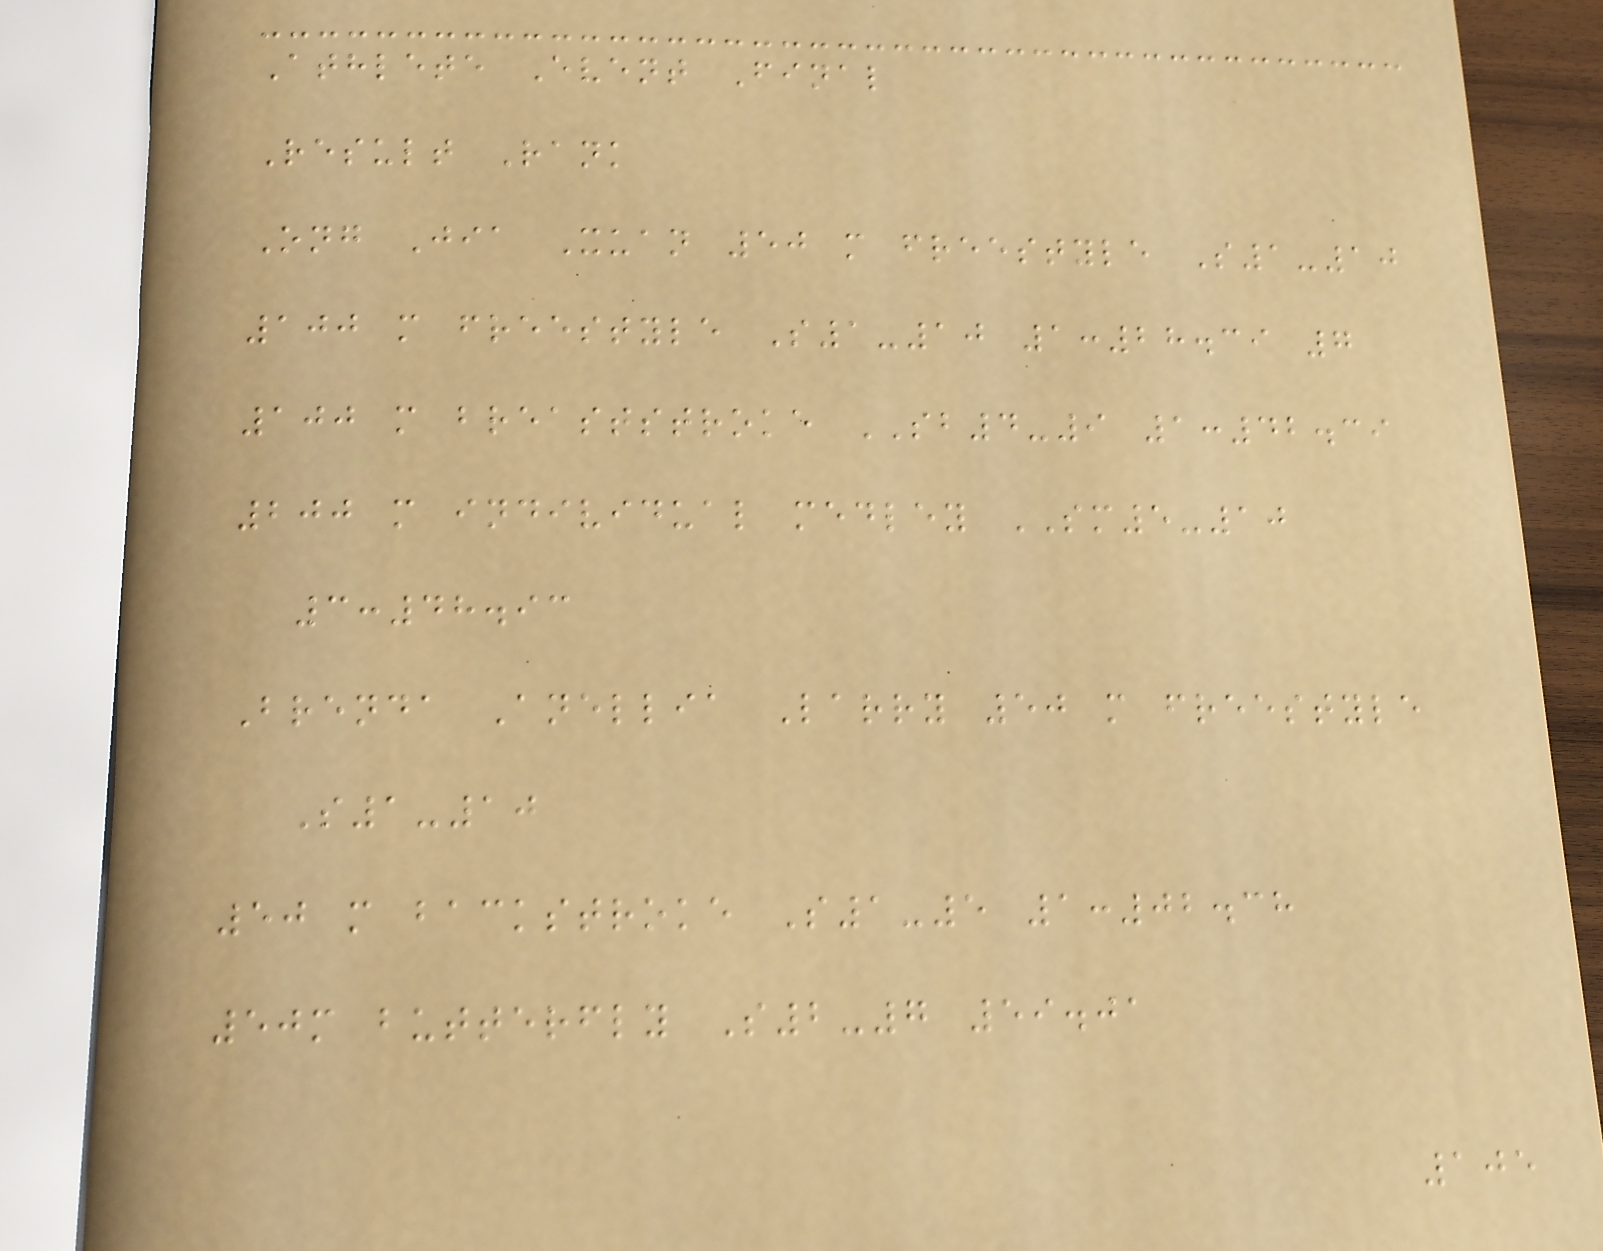Athlete Event Final
Result Rank
Ong Jia Xuan 50 m freestyle S1-10
100 m freestyle S1-10 1:28.39 7
100 m breaststroke SB4-9 1:42.39
200 m individual medley SM5-10
3:48.93
Brenda Anellia Larry 50 m freestyle
S1-10
50 m backstroke S1-5 1:02.38
50m butterfly S2-7 59.01
105
